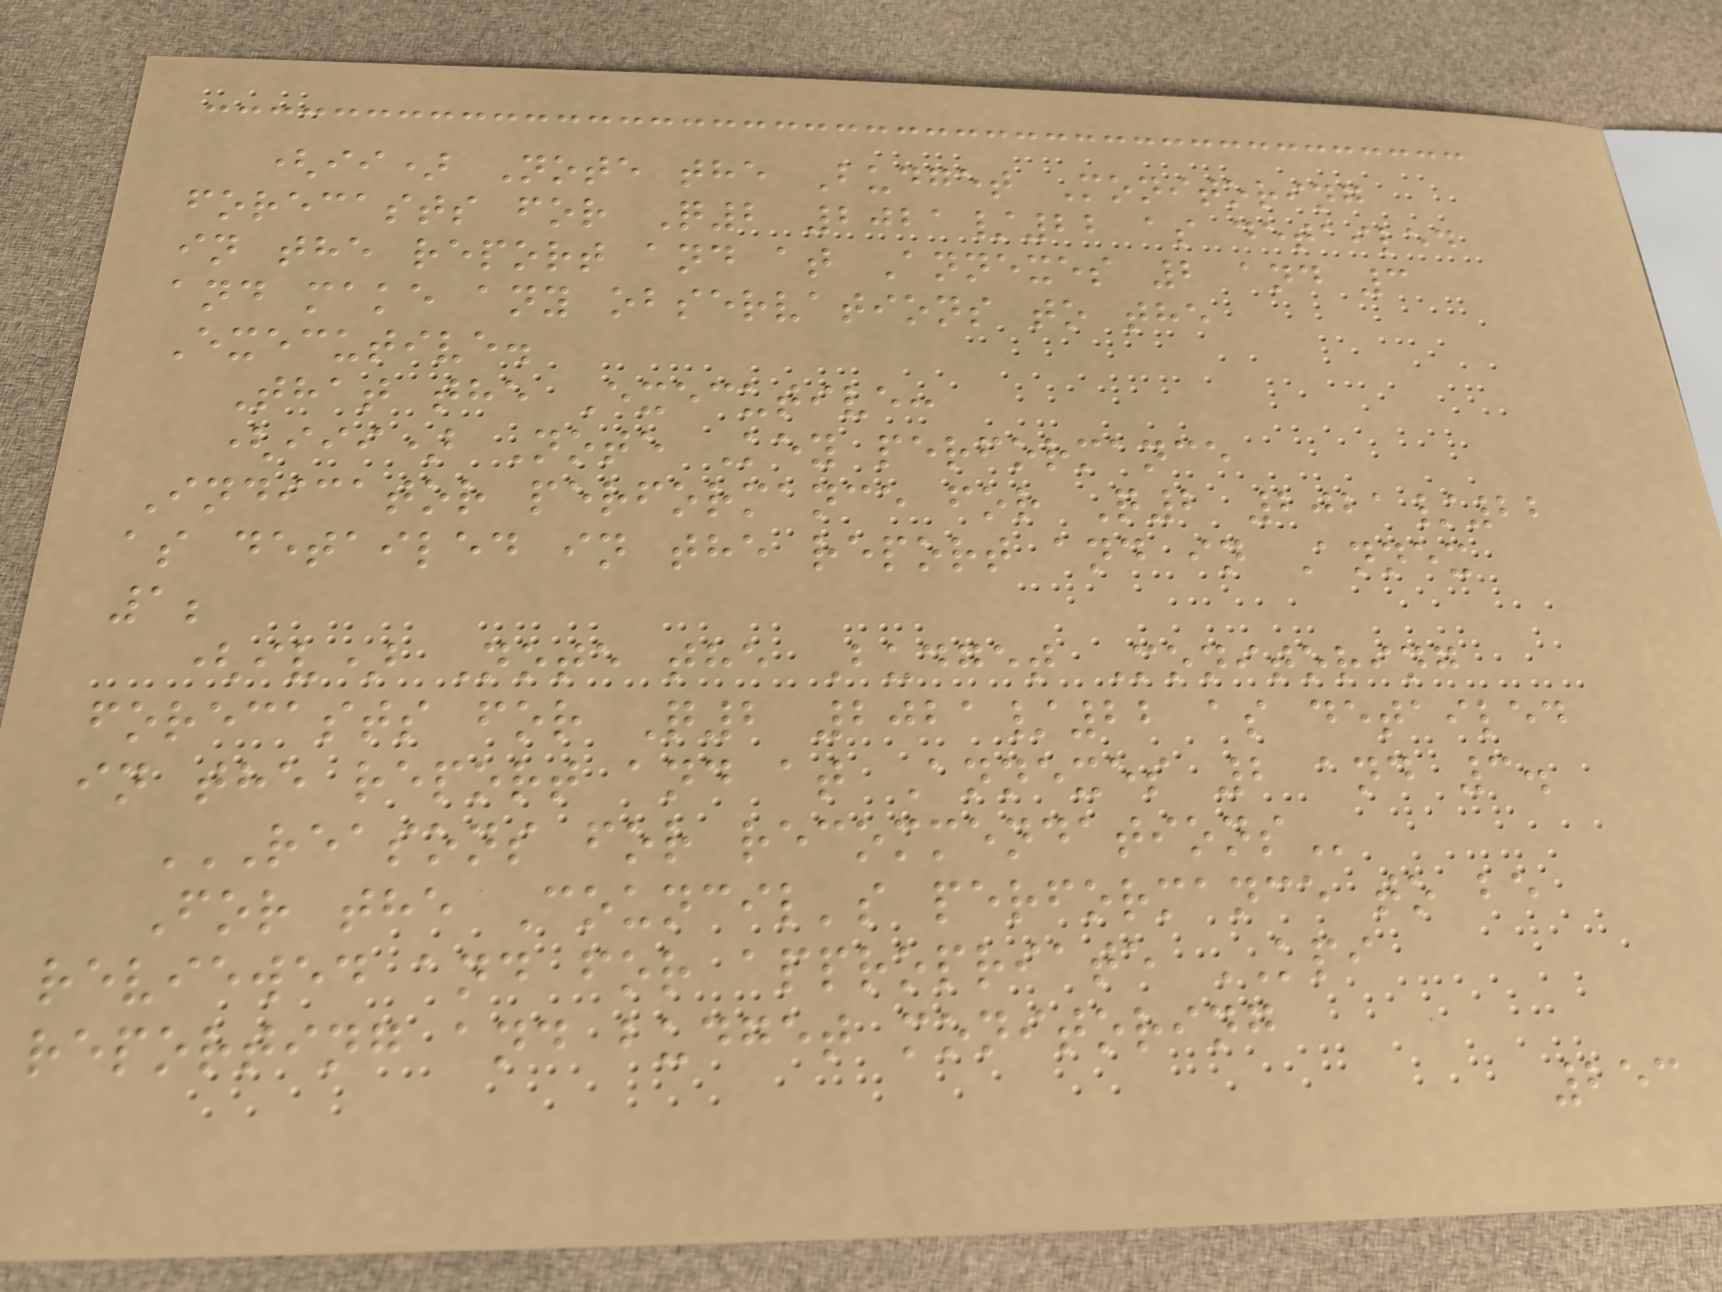(ii) Note the Budget Monitoring
forecasts for Q2 2021/22 as detailed
in the report and at Annexes 2 and 3
and make any observations to the
Executive.
That the Executive:
(iii) Note Key performance
Indicator performance for Q2 2021/22
as detailed in the report and in Annex
1;
(iv) Note the Budget Monitoring
forecasts for Q2 2021/22 as detailed
in the report and at Annexes 2 and 3.
REASONS FOR RECOMMENDATIONS
For the Council's performance to be
reviewed and for appropriate KPI
reporting and budget monitoring
253
